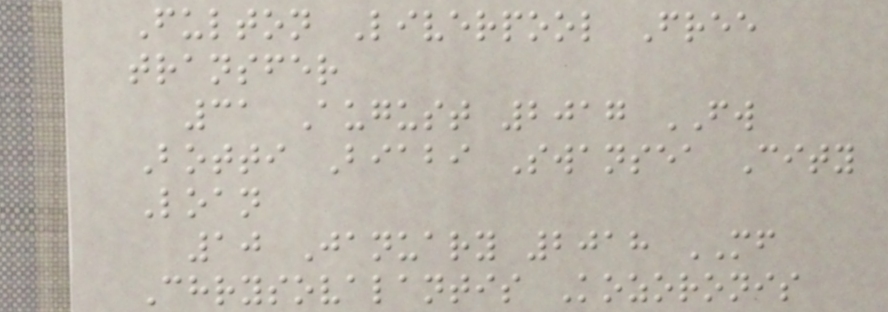Fulton Liverpool Free
transfer
31 August 2017 FW
Botti Biabi Swansea City
Loan
10 January 2018 MF
Chrysovalantis Kozoronis
